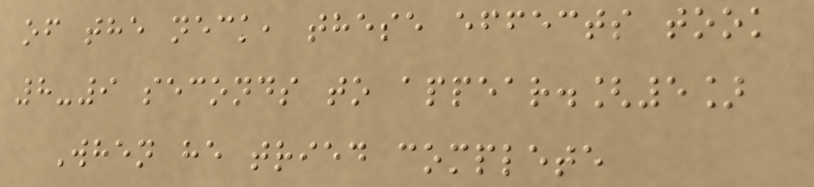of the neck, these effects took
8-9 seconds to appear.[5]
When he tried complete
